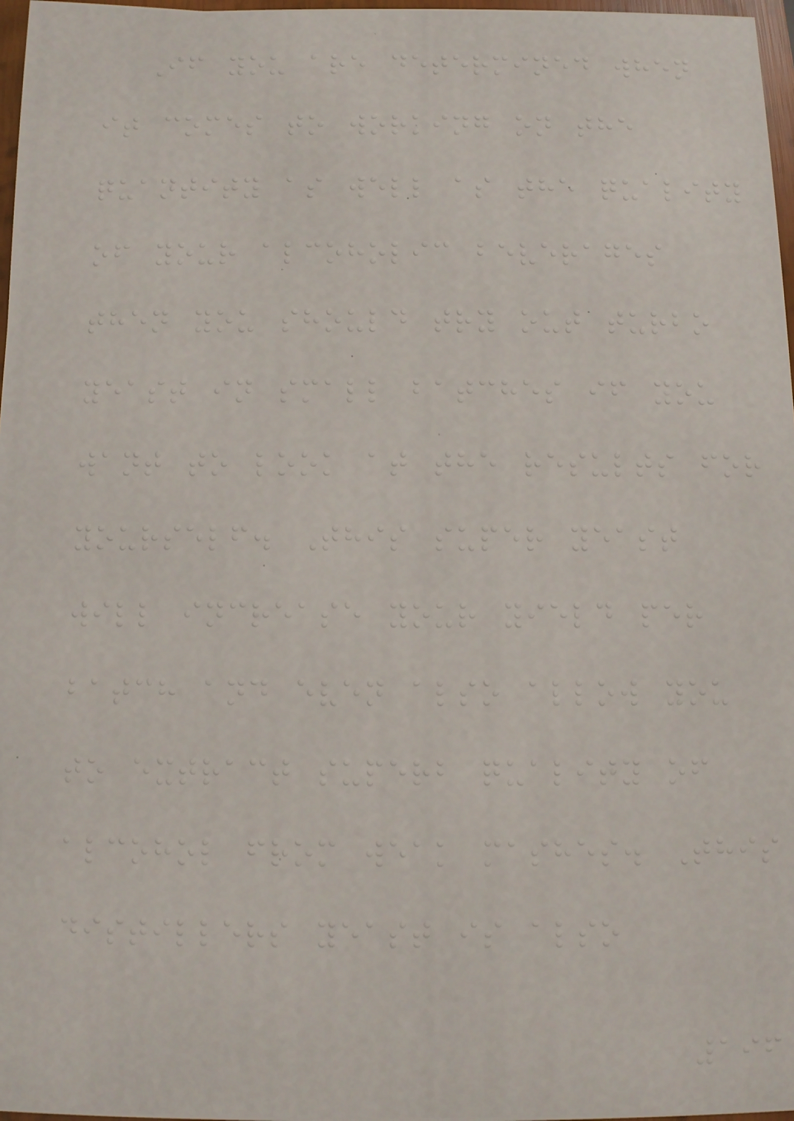If you are determined when
it comes to working on the
quantity as well as the quality
of your alcoholic beverages
then you should try out turbo
yeast in small batches if you
want to look at the results for
yourself. This super yeast
will increase your yield per
batch and even also allow you
to extract superb quality of
alcohol from weak mashes. This
distillers yeast is also
196
